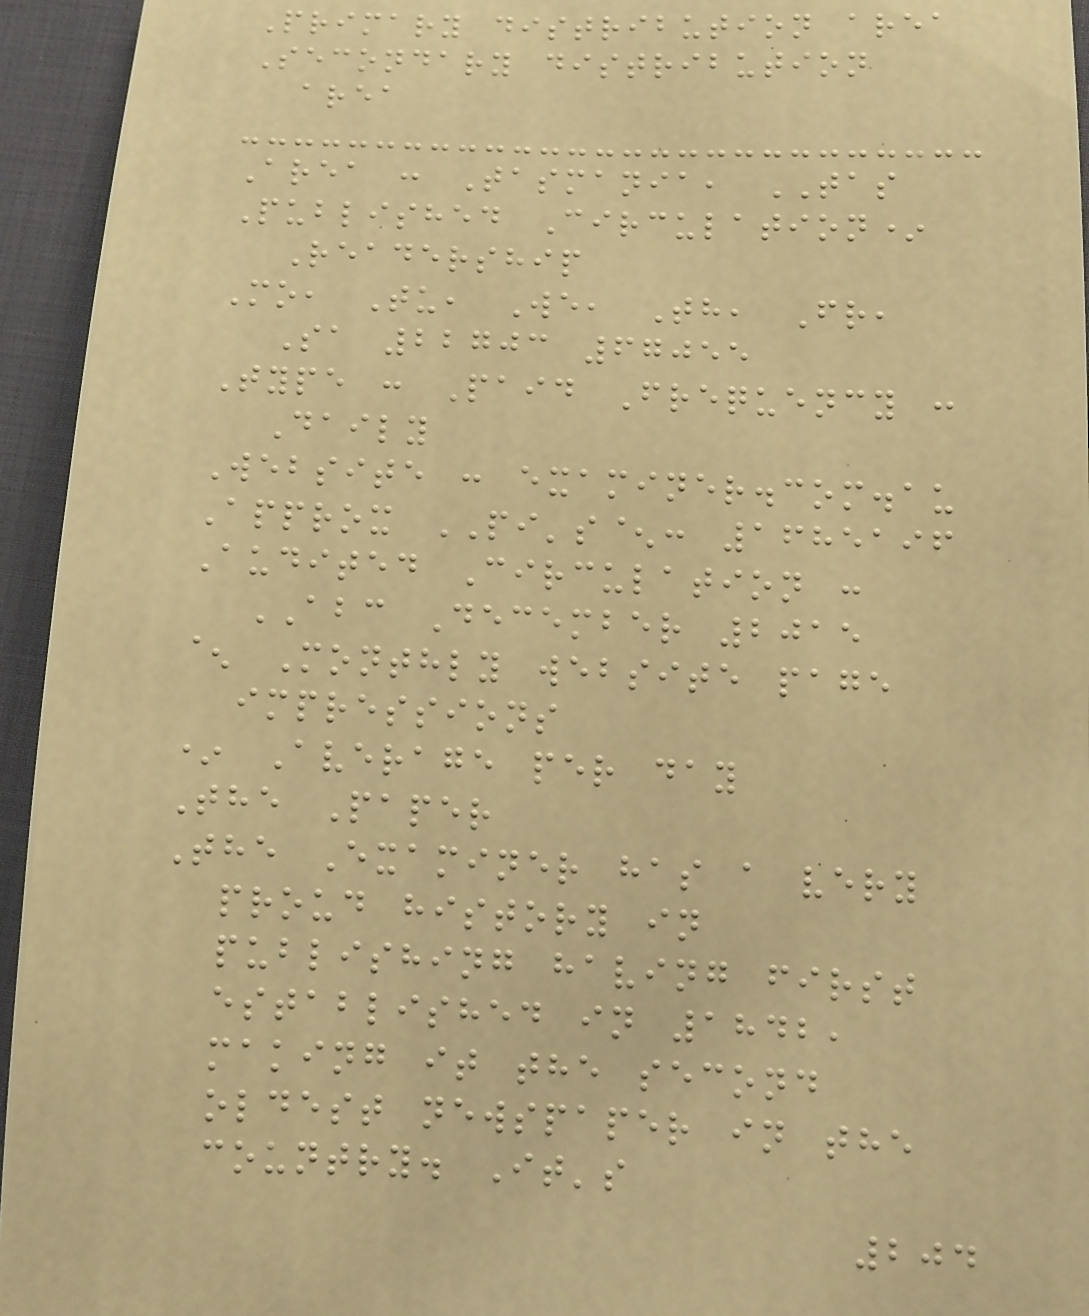Primary distribution area
Secondary distribution
area
Area : Tasmania, TAS
Published Circulation*
Readership
Mo, Tu, We, Th, Fr,
Sa 22703 67055
Type : Paid Frequency :
Daily
Website : examiner.com.au
Approx PI's^: 1685196
Audited Circulation :
ABC December 2015
^ Monthly website page
impressions
* Average per day
The Paper
The Examiner has a very
proud history in
publishing having first
established in 1842,
making it the second
oldest newspaper in the
country. It's
204
